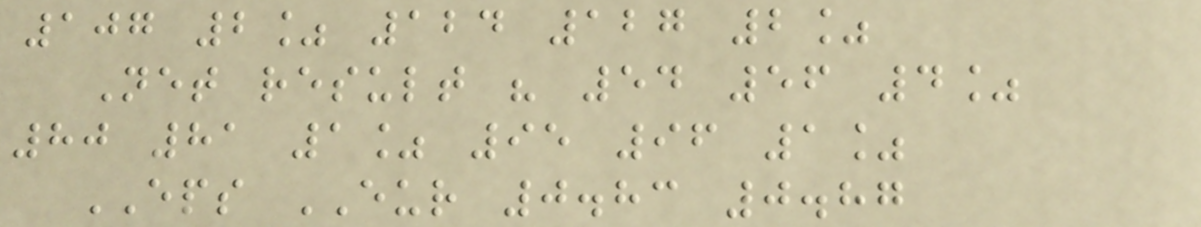107 2% 124 127 2%
Net result " 54 56 4%
80 81 1% 95 96 1%
EPS EUR 0.83 0.87
